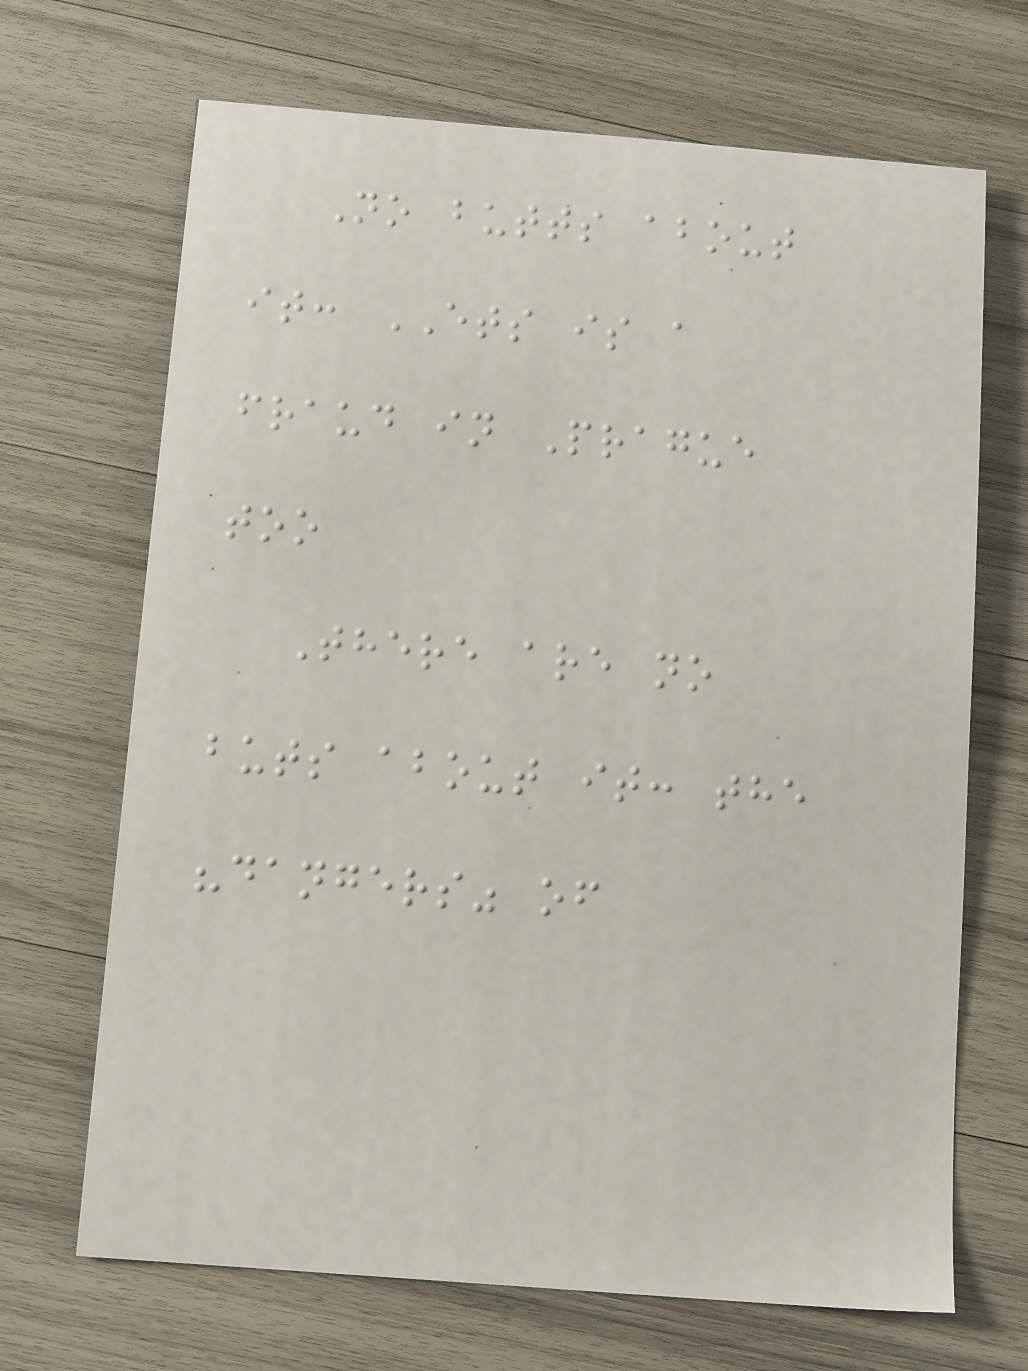No butts about
it: ETS is a
fraud in Prague
too
There are no
buts about it: the
"dangers" of
